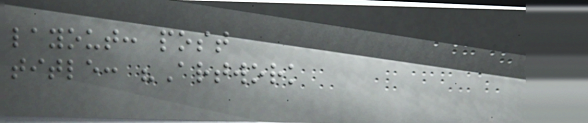layout: post
title: "Artwork
